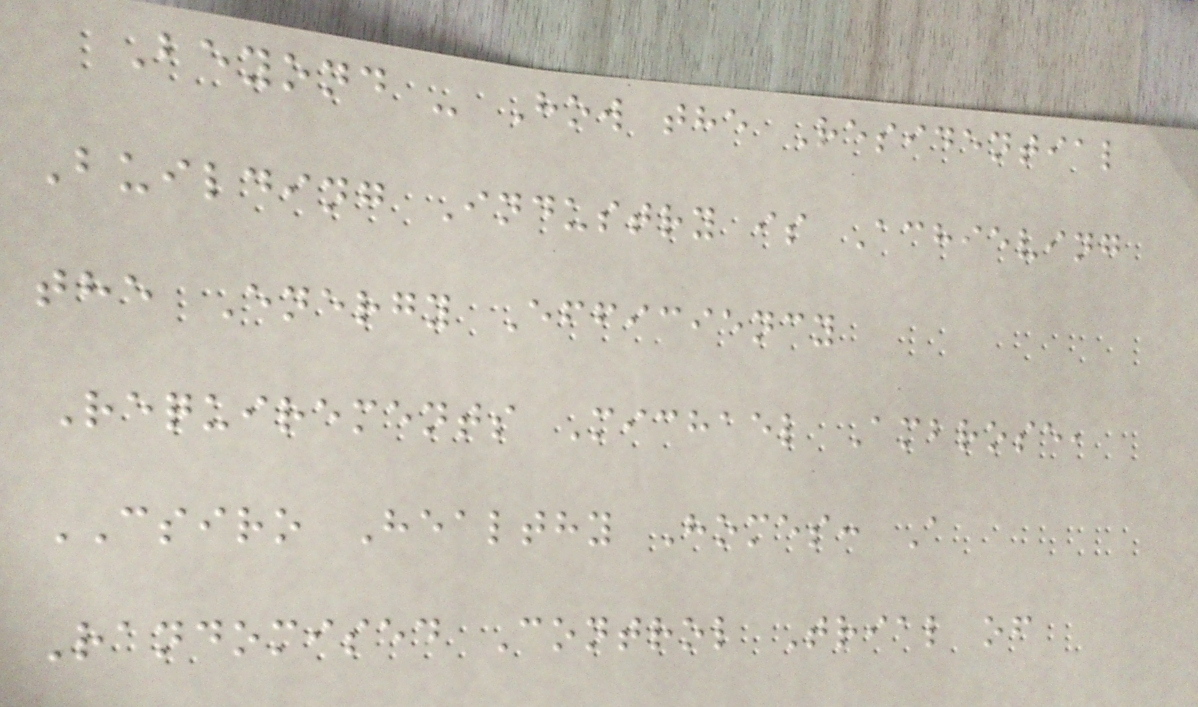Beyond - How the Residential
Building Industry is Achieving
the Energy Efficiency
Requirements Michael Ambrose,
CSIRO Healthy Homes: A
Randomised Control Trial of
